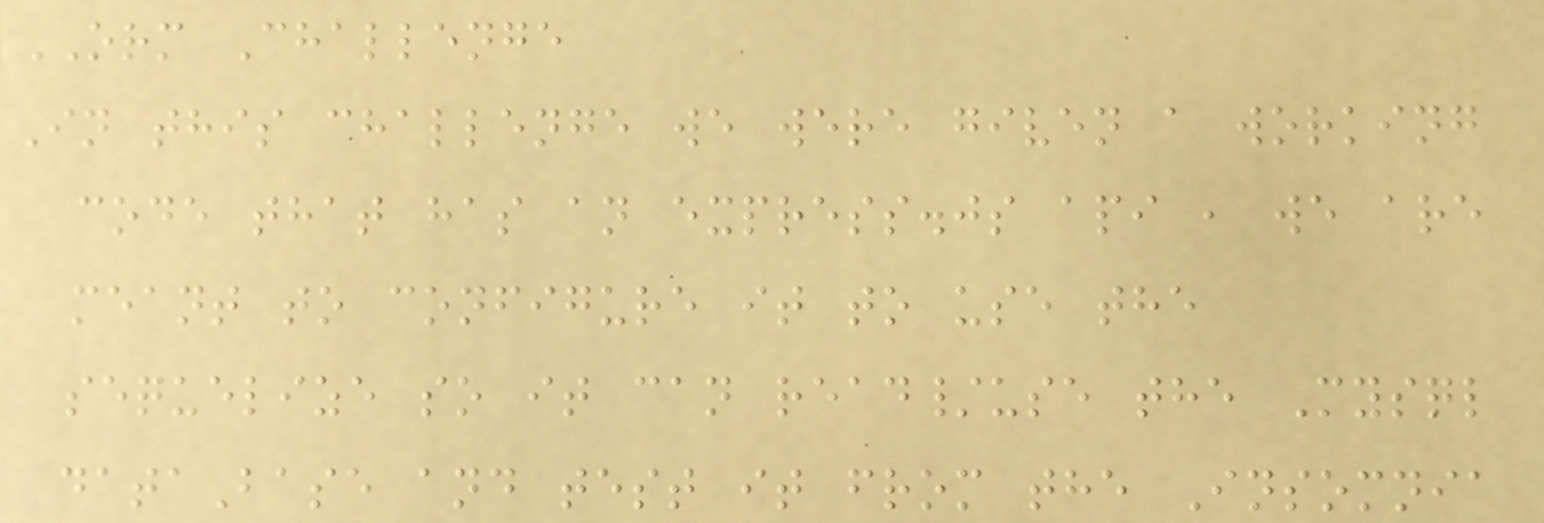ORM Challenge
In this challenge we were given a working
code that has an express.js api , we are
meant to configure it to use the
sequelize so it can read/use the Mysql
dataBase and test it from the Insomnia
